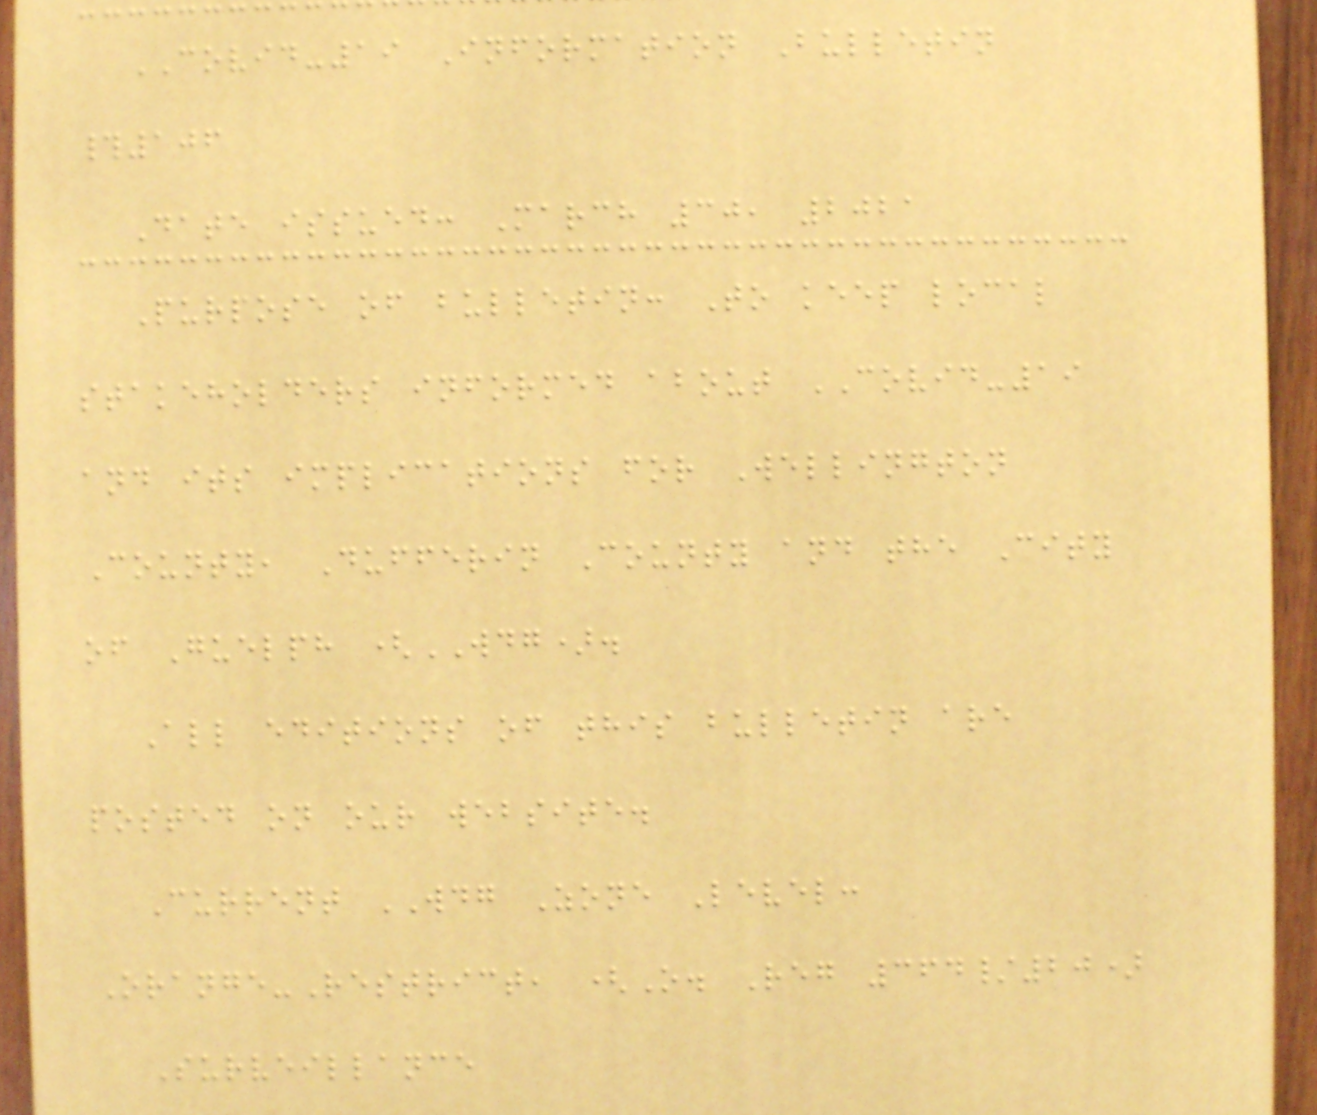COVID-19 Information Bulletin
#106
Date issued: March 30, 2021
Purpose of bulletin: To keep local
stakeholders informed about COVID-19
and its implications for Wellington
County, Dufferin County and the City
of Guelph (WDG).
All editions of this bulletin are
posted on our website.
Current WDG Zone Level:
Orange-Restrict, (O. Reg 364/20)
Surveillance
